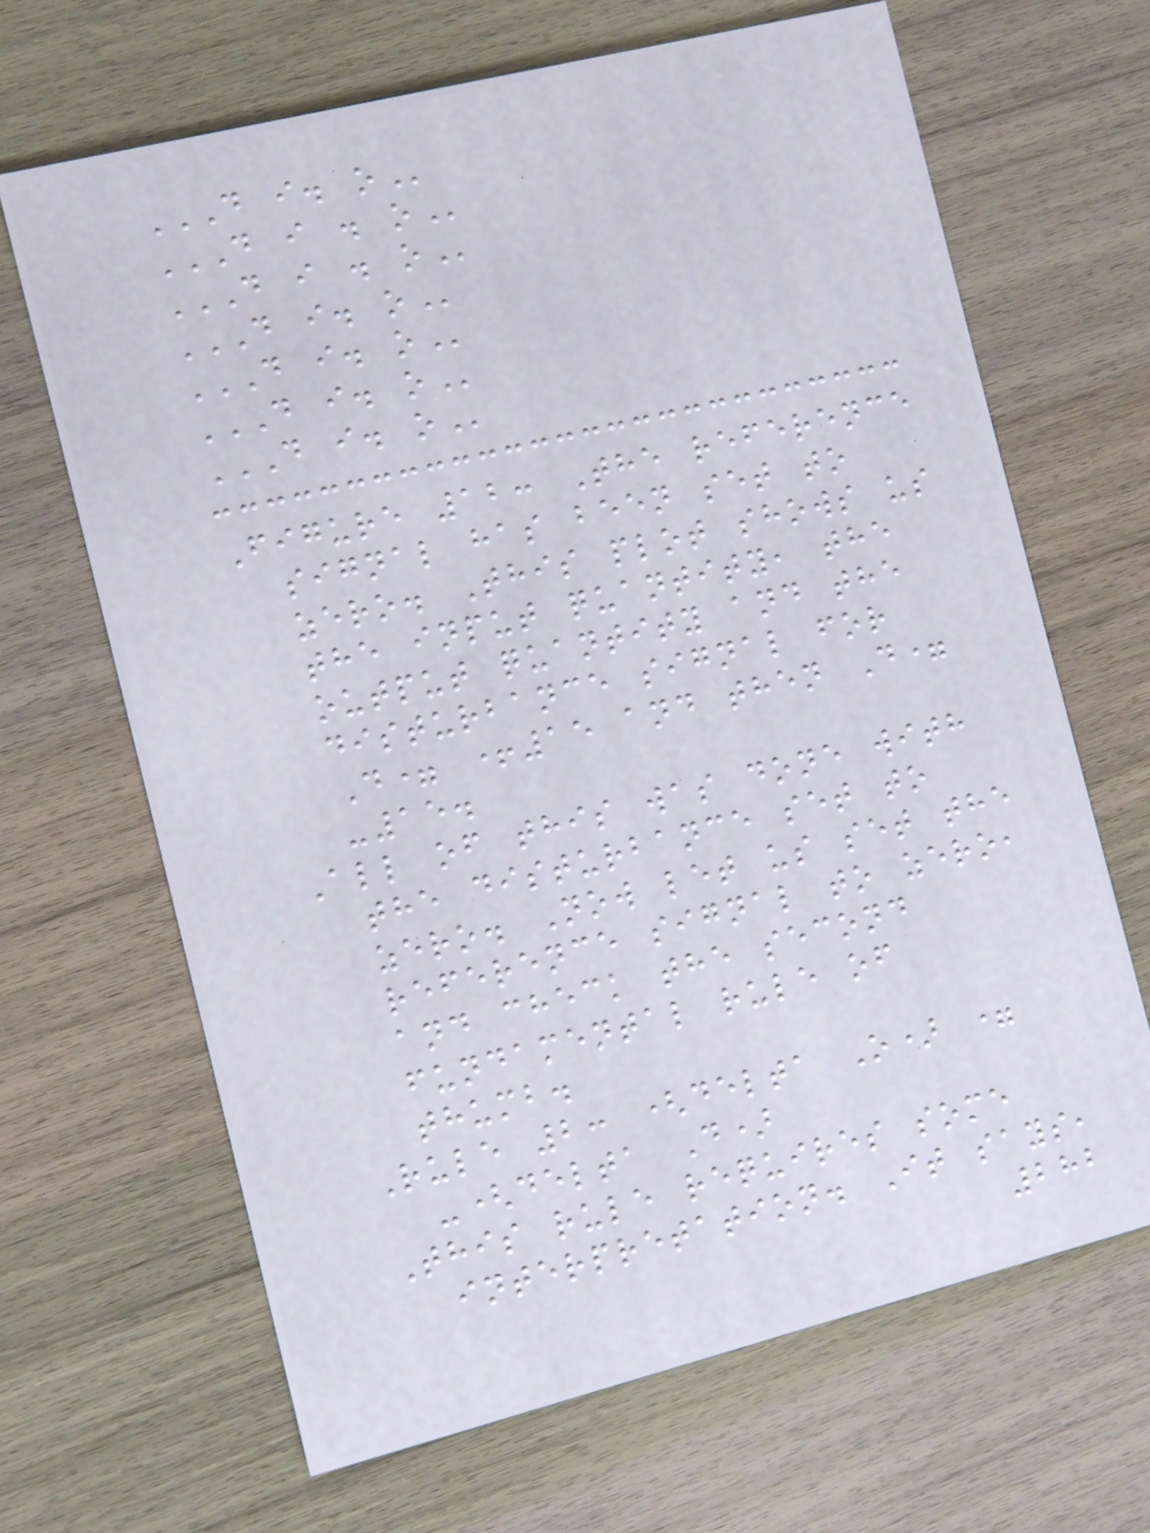D I. O
D I . O
D I . O
D I. O
D I. O
D I. O
D I. O
Figure 12: The reference
signal has been set to
zero. This plot shows us
the input quantity, the
output quantity and the
disturbance signal for
D= +15 and then D=
-15.
All of this was done with
the disturbance set to
zero. Now let us set the
reference signal to zero,
and check the second
fundamental rule of
thumb.
Rule 2: (delta O) =
-(delta D)
This rule requires some
interpretation. It says,
282
